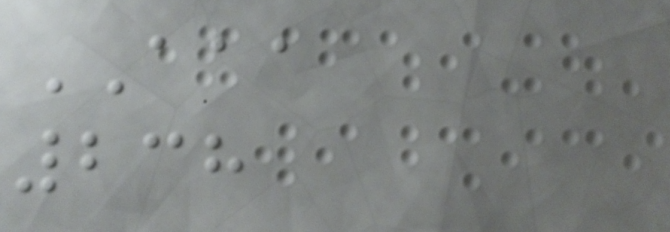AAA
238
